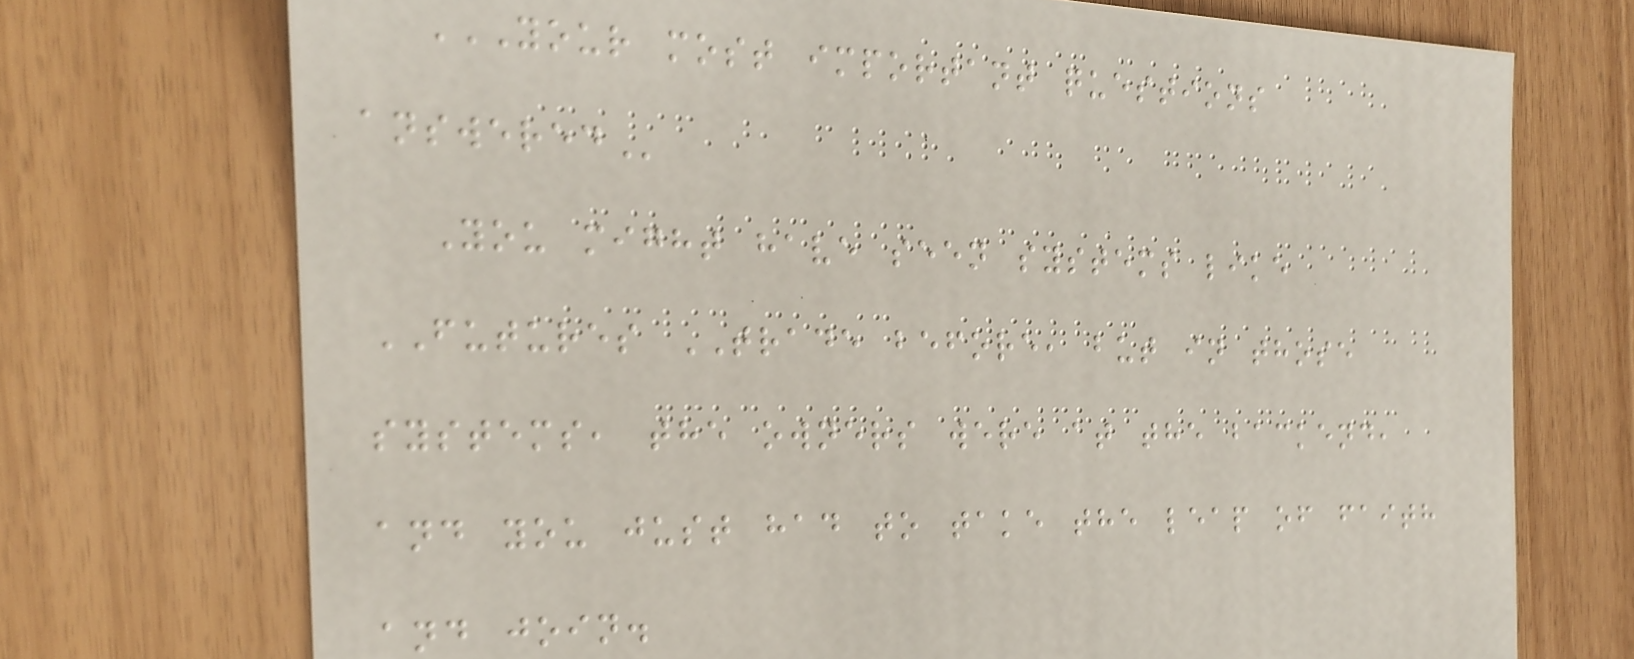YOUR MOST IMPORTANT QUESTIONS
ANSWERED
You might have seen systems like
FUTURES TRADE before, but in those
systems, the owners were at the backend,
and you just had to take the leap of faith
and join.
